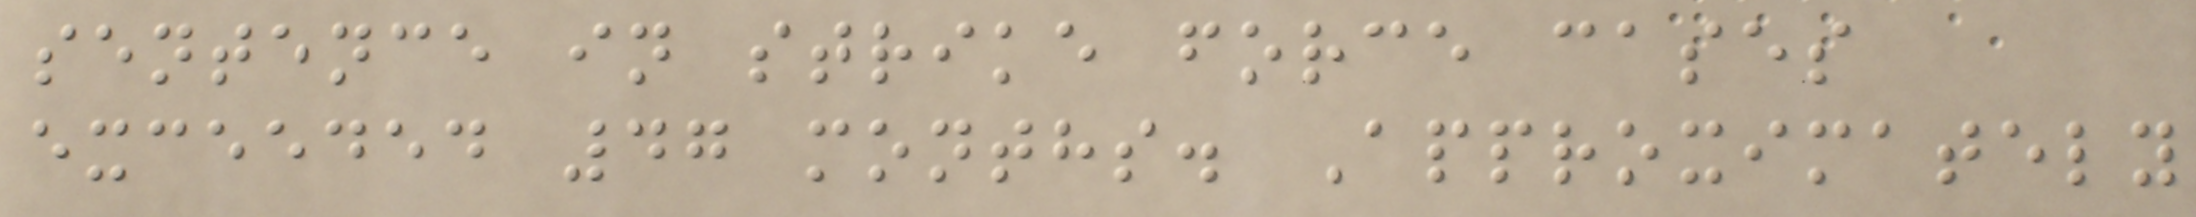sentence in strike force cases
exceeded 47 months. Approximately
